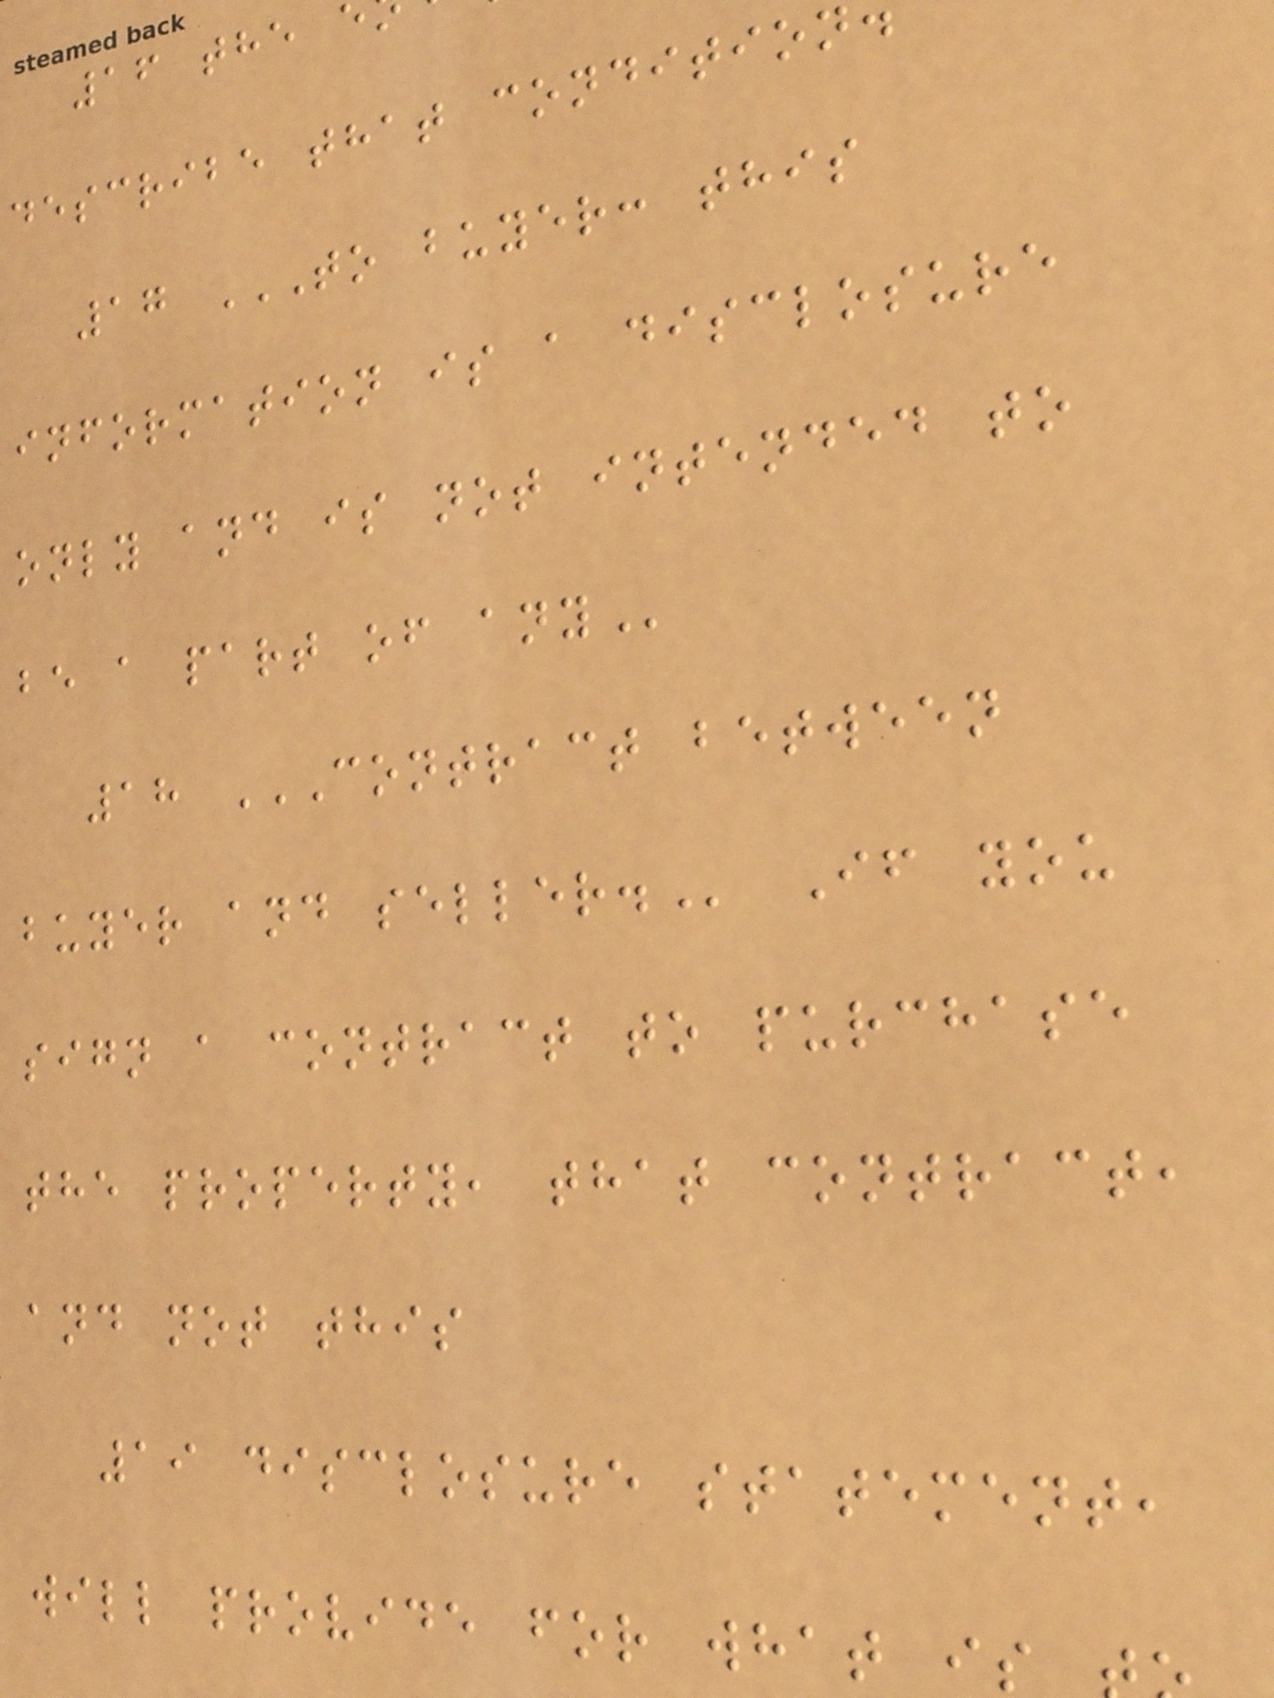16 the
describe that condition
17 TO BUYER: THIS
information is a disclosure
only and is not intended to
be a part of
18 CONTRACT BETWEEN
buyer and
sign a contract to purchase
the property, that contract,
and not this
19 disclosure statement,
will provide for what is
